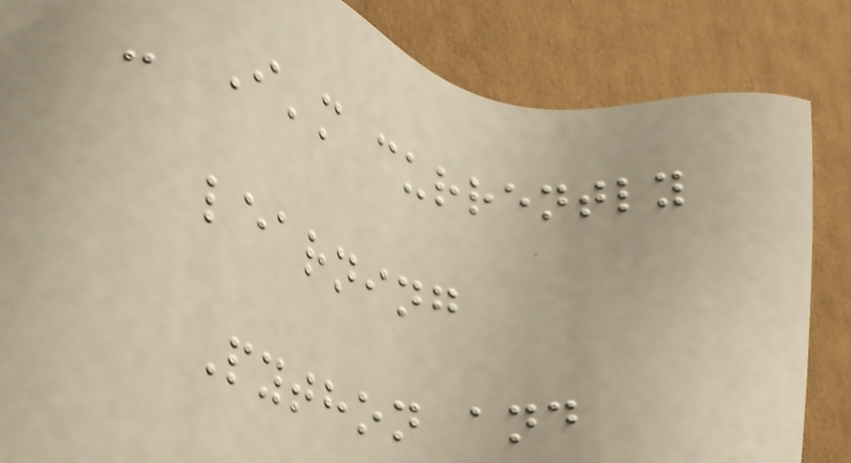- I'm currently
learning
Python and
